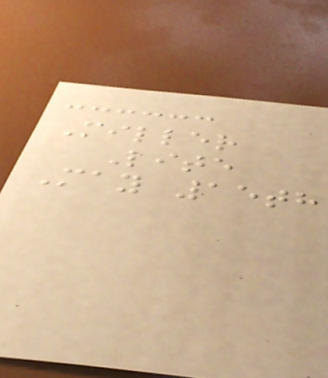Miller
Lite
May 15th
